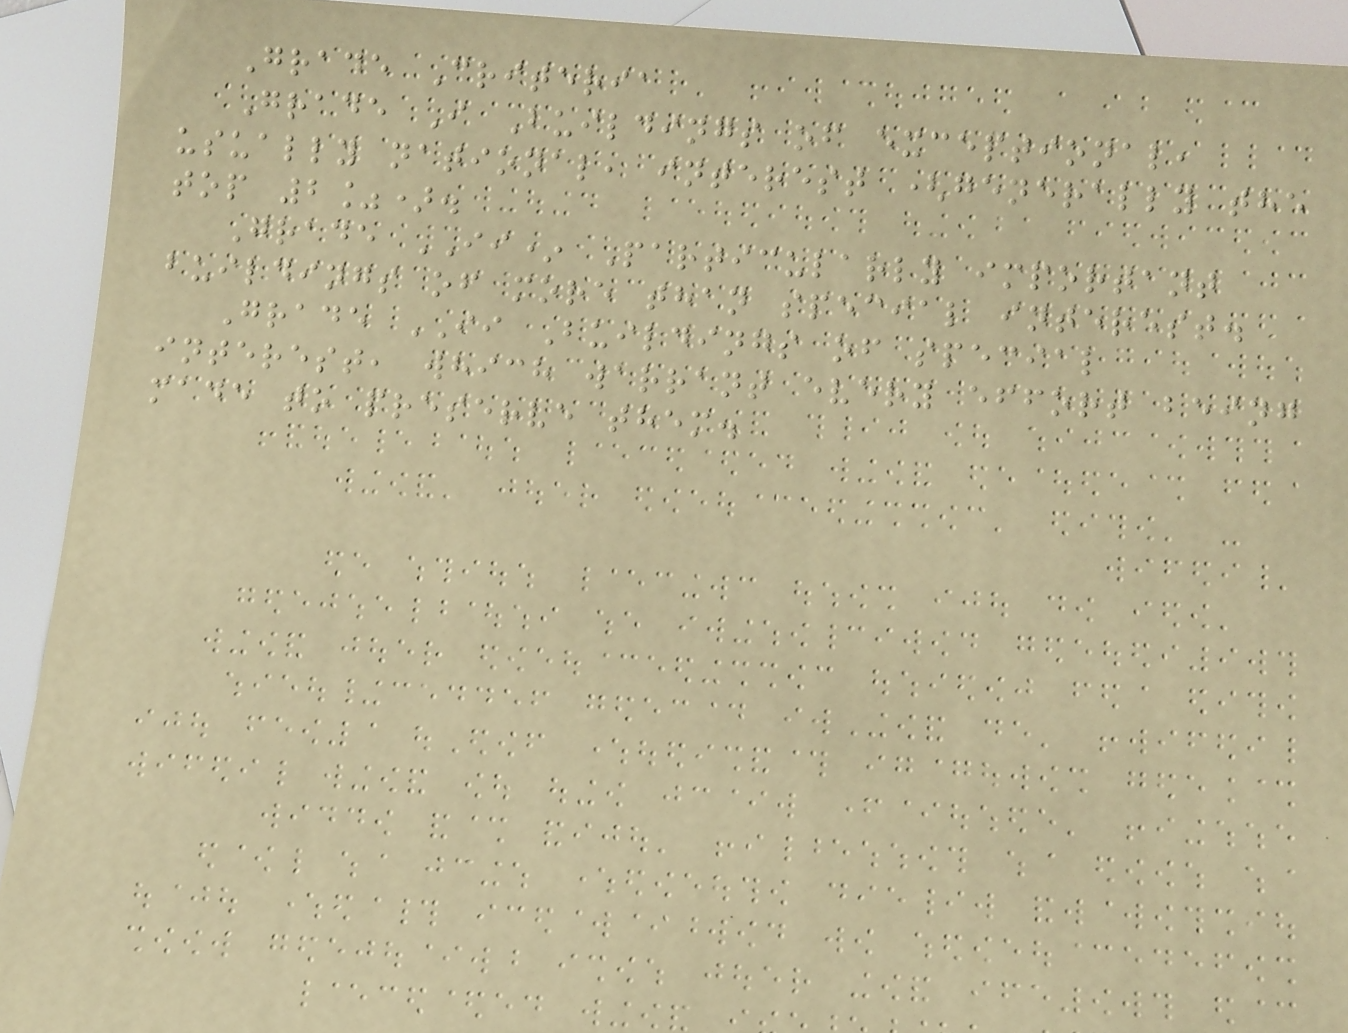Grade Criteria
Grade I Buildings of exceptional,
usually national, interest (generally the
top 2%).
Grade II* Particularly important
buildings of more than special interest.
Grade II Buildings of special
interest, which warrant every effort being
made to preserve them.
